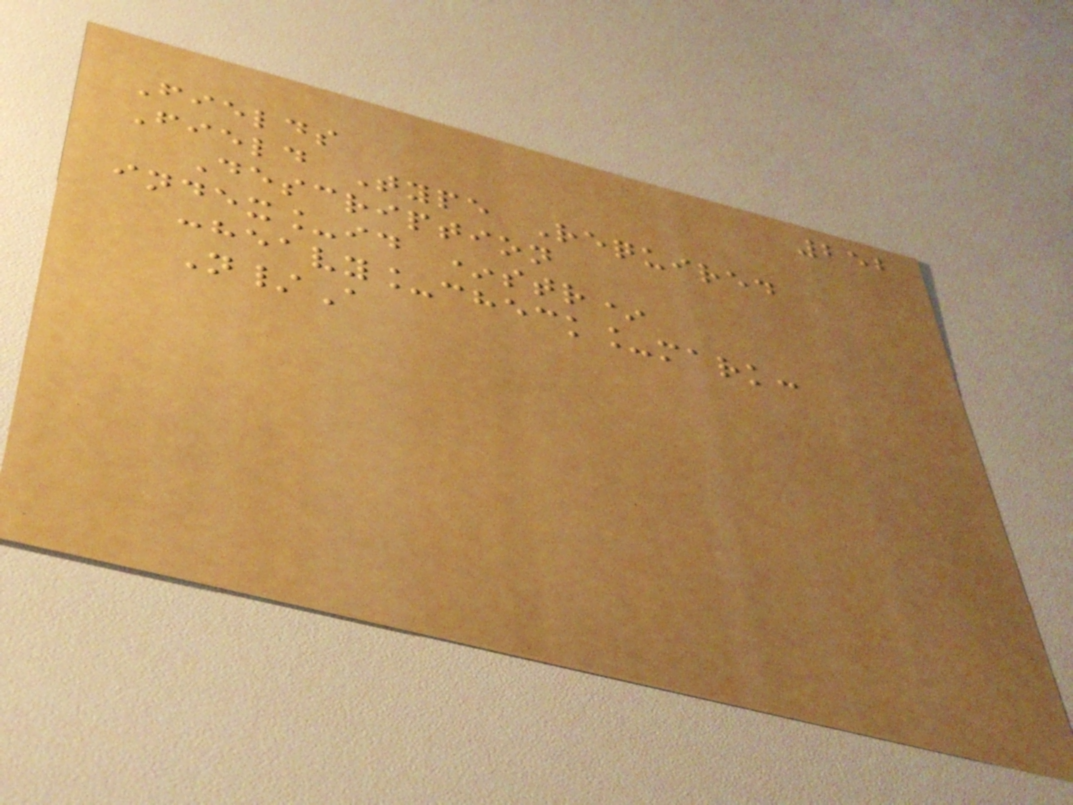252
Fields
Field Type Required
Description
index_id *str*
:heavy_check_mark:
N/A
